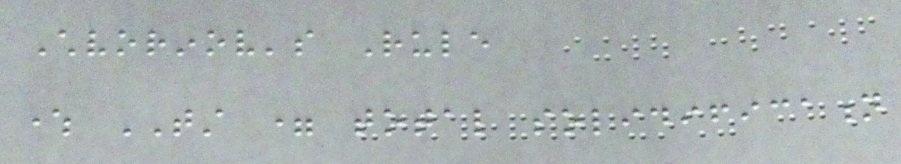Chvorinov's Rule
where TST = total solidification
